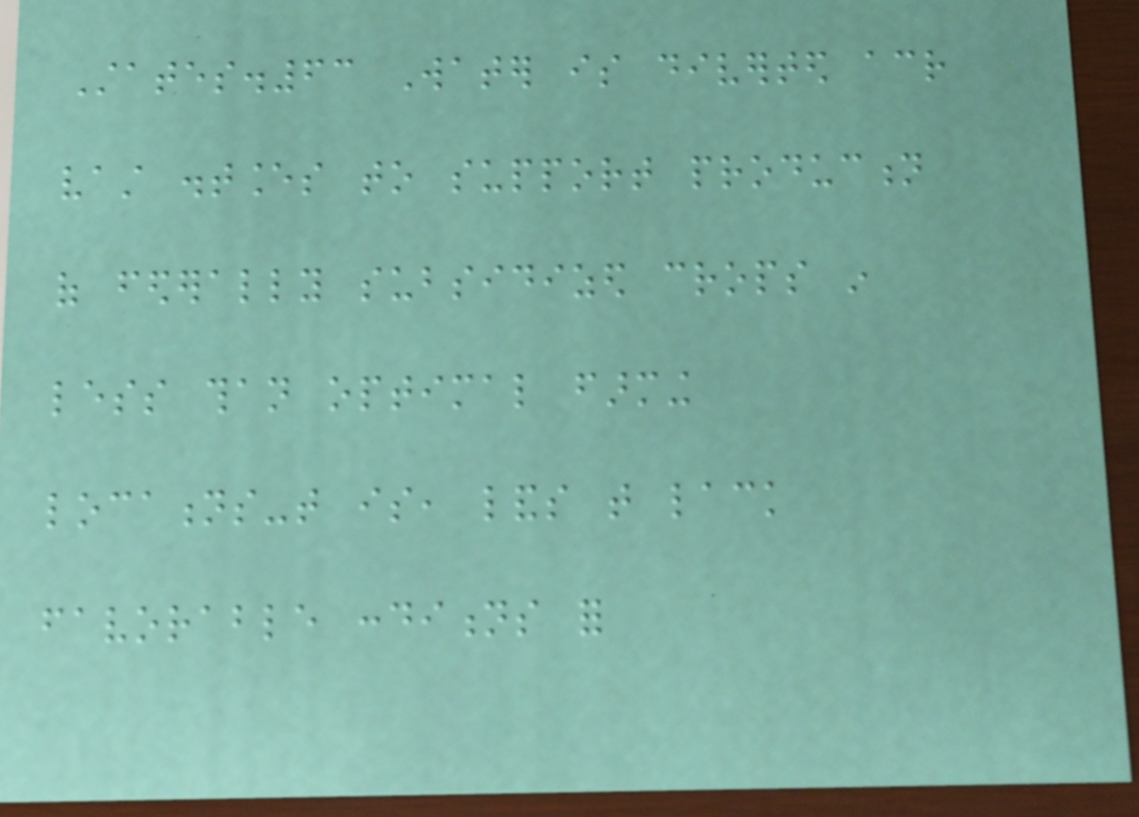States.63 Water is diverted across
vast distances to support production
of federally subsidized crops in
less than optimal farming
locations-that is, lands that lack
favorable conditions for
